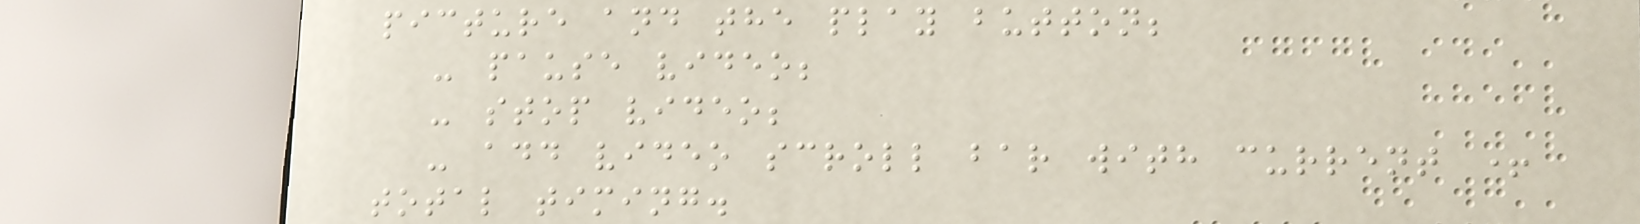picture and the play button;
- pause video;
- stop video;
- add video scroll bar with current +
total timing.
